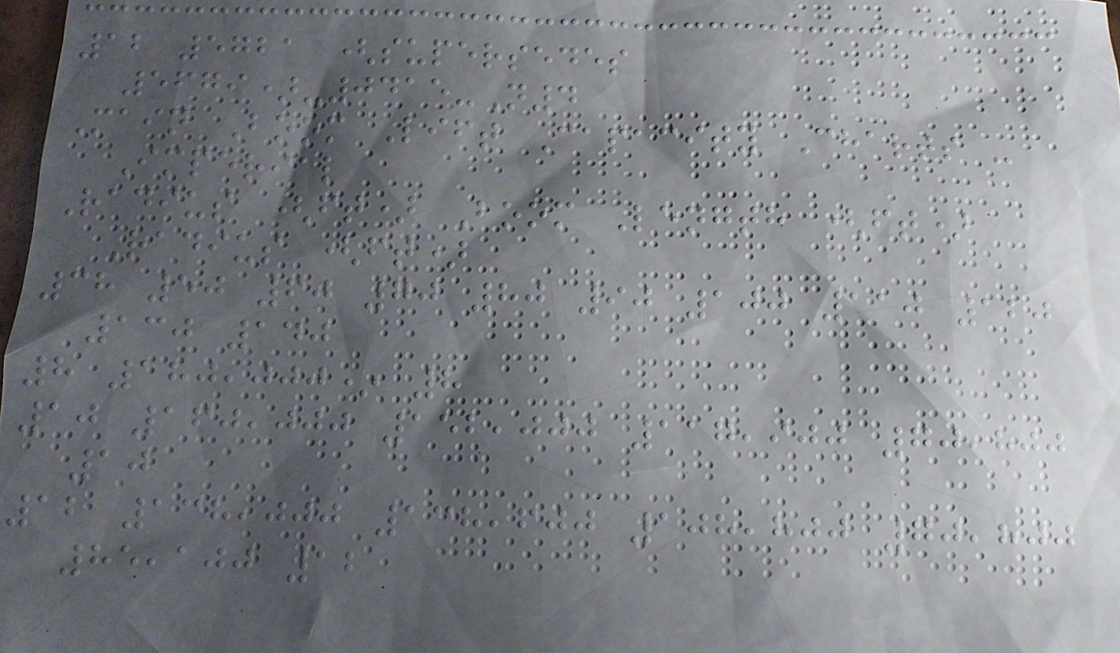12 5721 (supersedes
5679)-0415-N4
Main Boom Lift Capacity Charts -
Imperial
Radius (ft) Boom Length (ft)
Radius (ft)
38 50 60 70 80 90 100 110 120
130 140
8 180,000* 8
10 160,000 152,000 117,900 70,800
10
12 138,000 138,600 108,800 70,800
85,100 12
